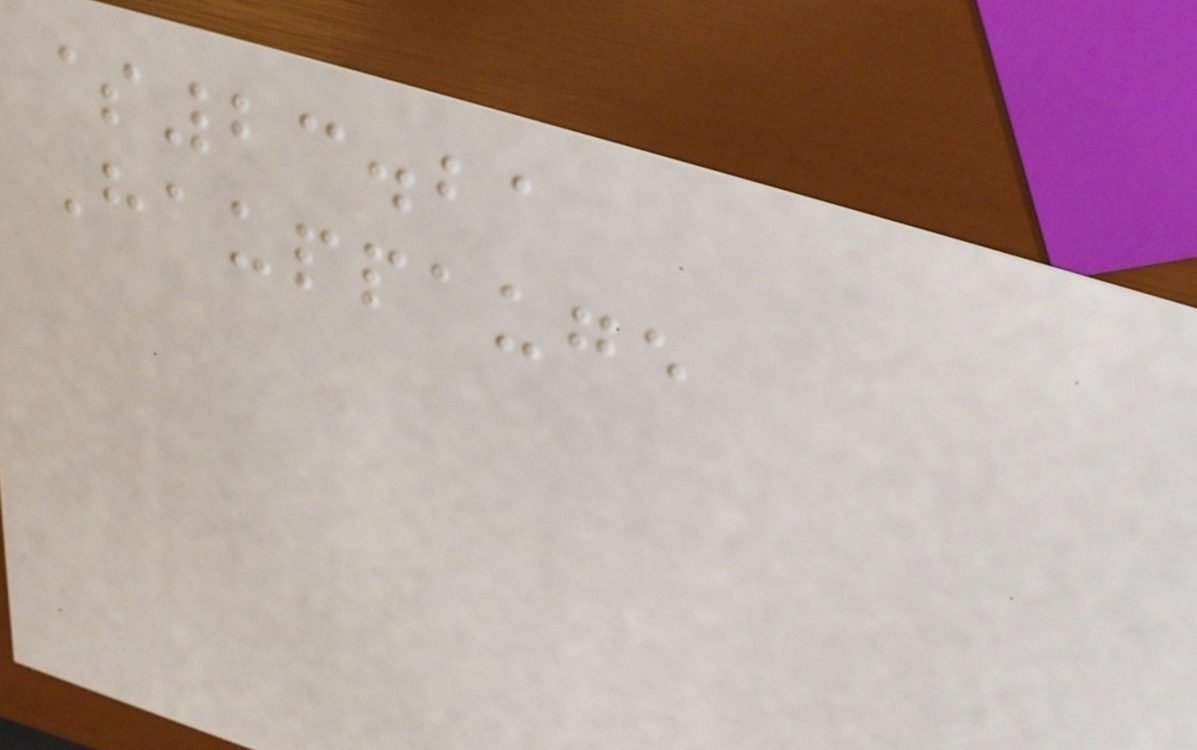$23.21
Hauppauge
